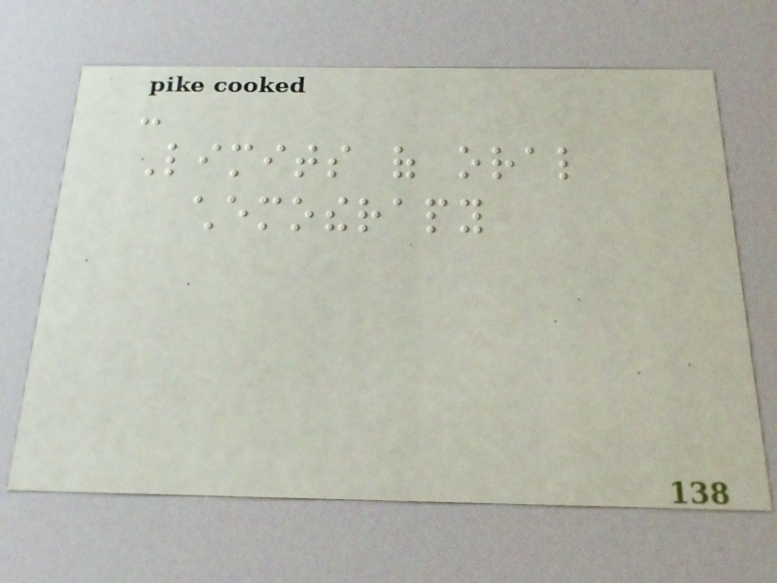-
Limits of oral
chemotherapy
